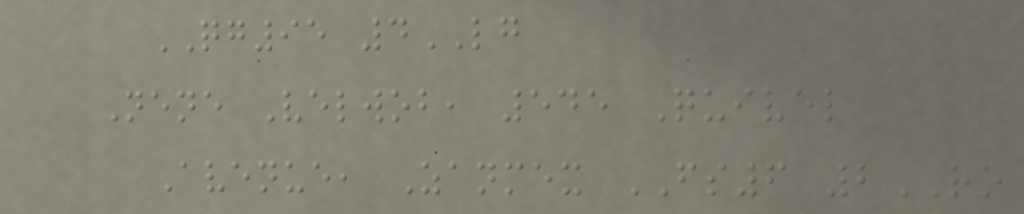QG95 4LG
Nene Velwob, 545 Quivel
Avenue, Zanmex FS6 2RO
